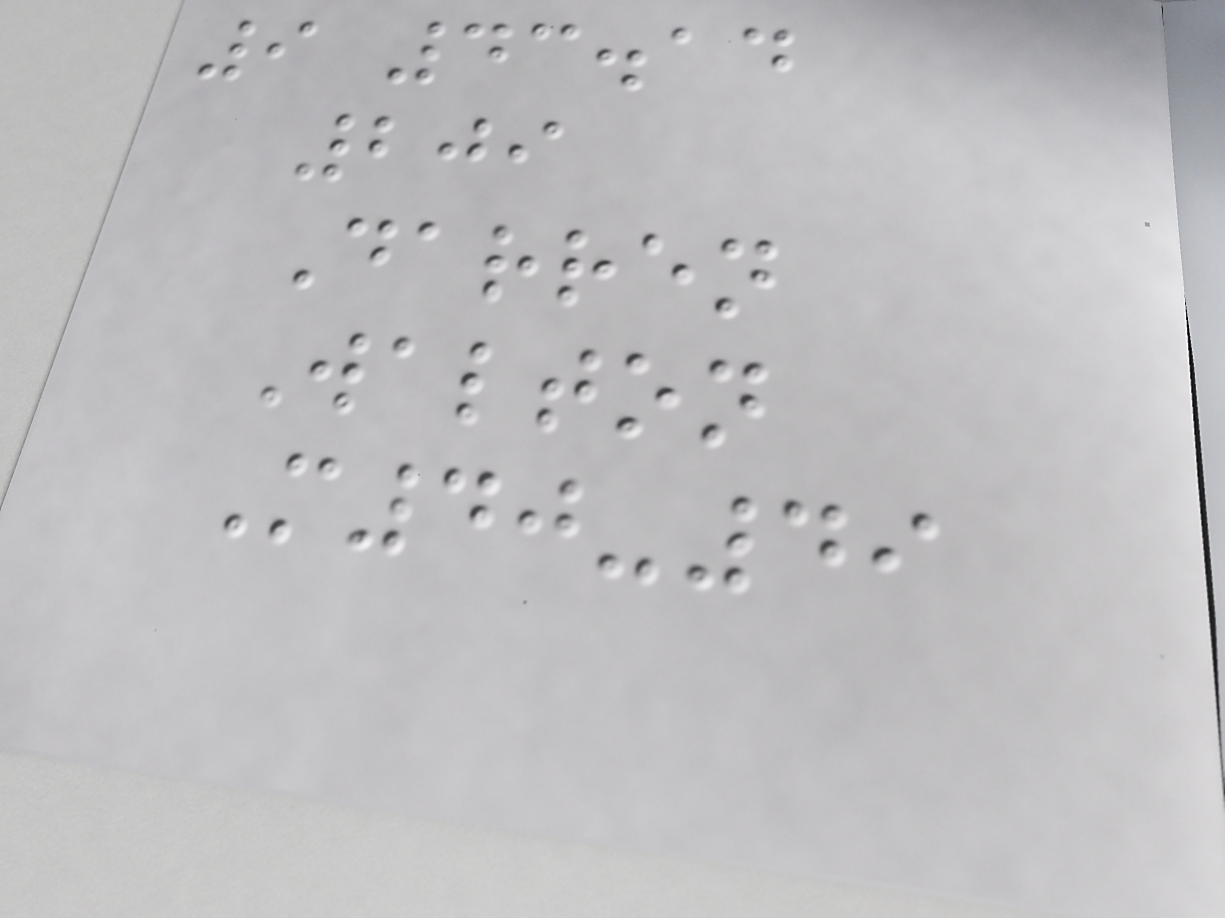9 43.14
209
Darren
Walton
M40-49
